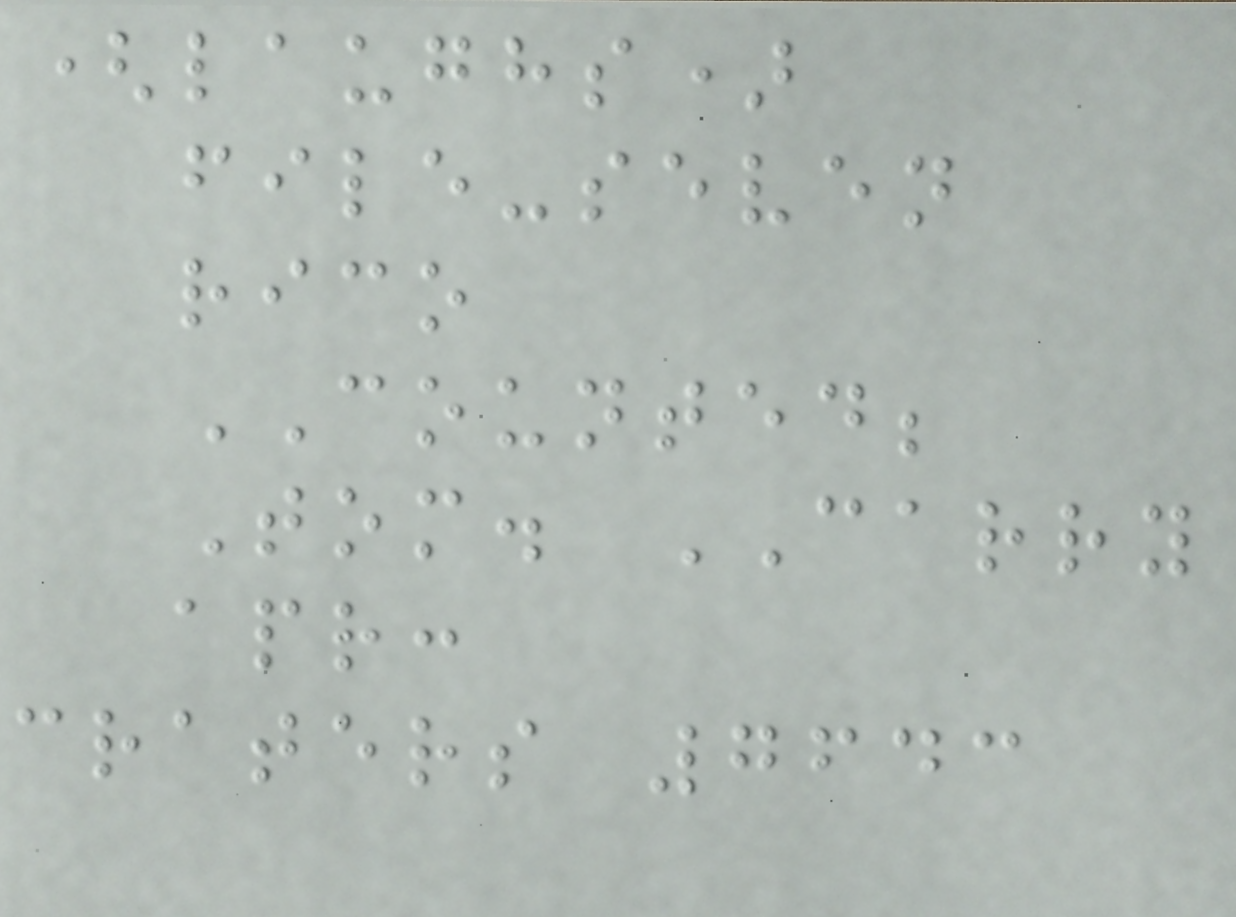(laughs)
file-seven
rico
COUNTED;
Tom. CARRY
apr:
craters 7643
